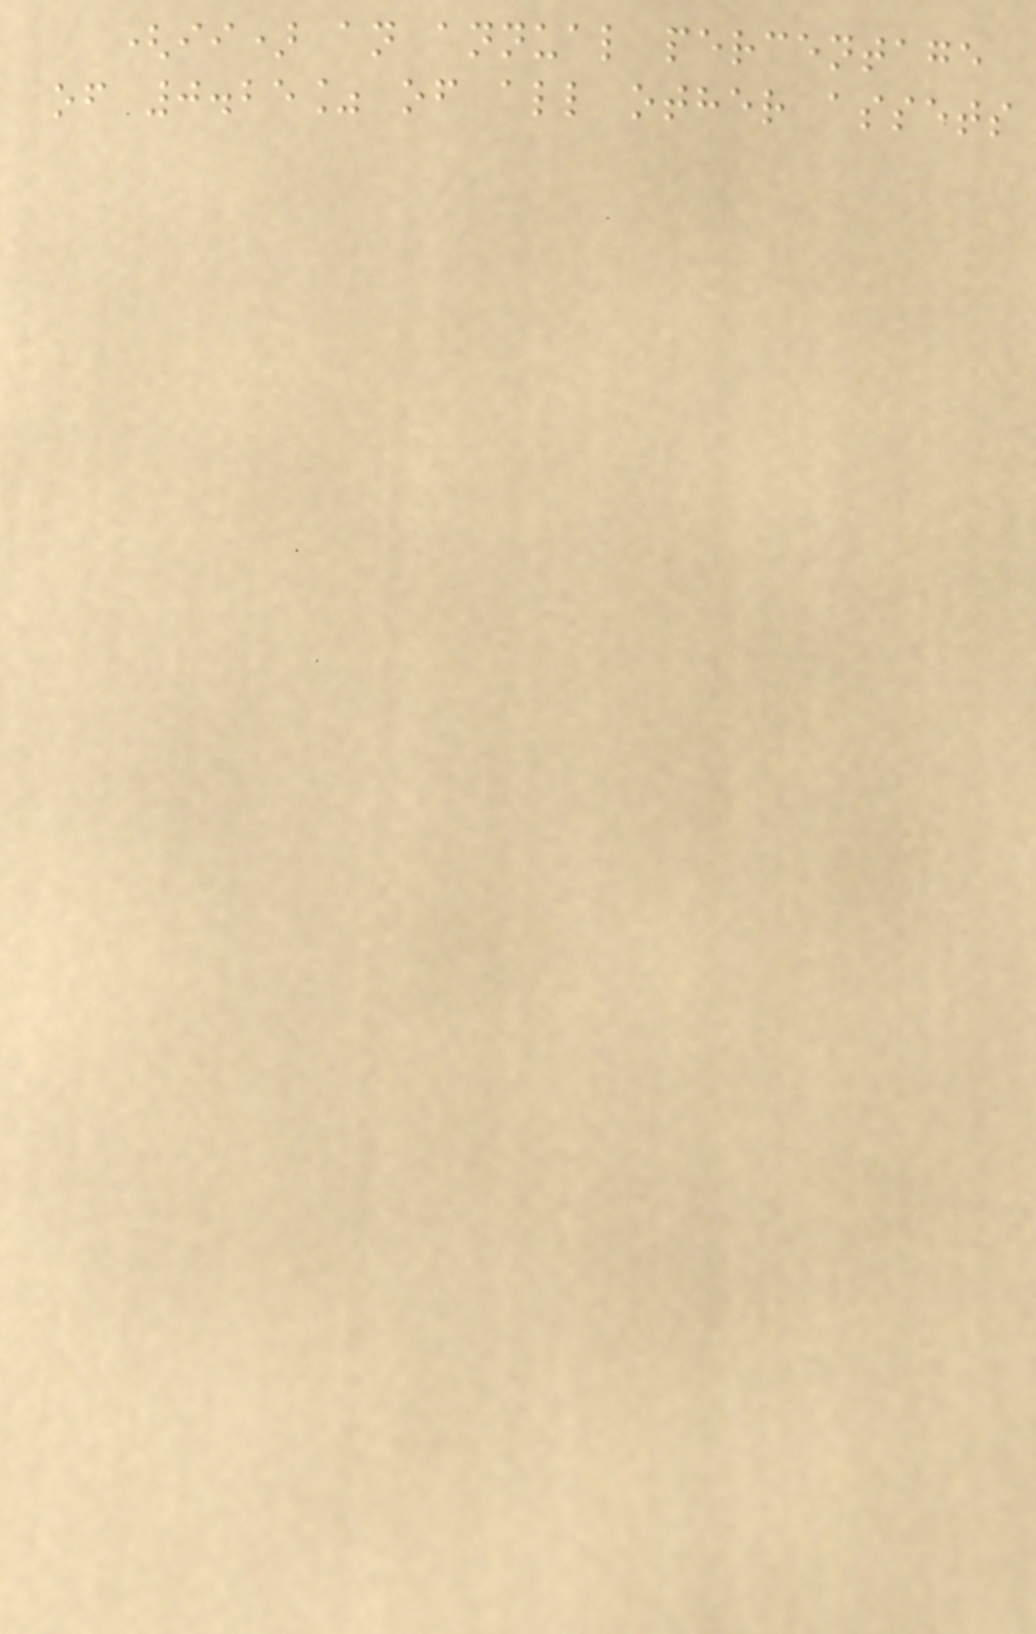(ii) an annual percentage
of 0.25% of all other assets
